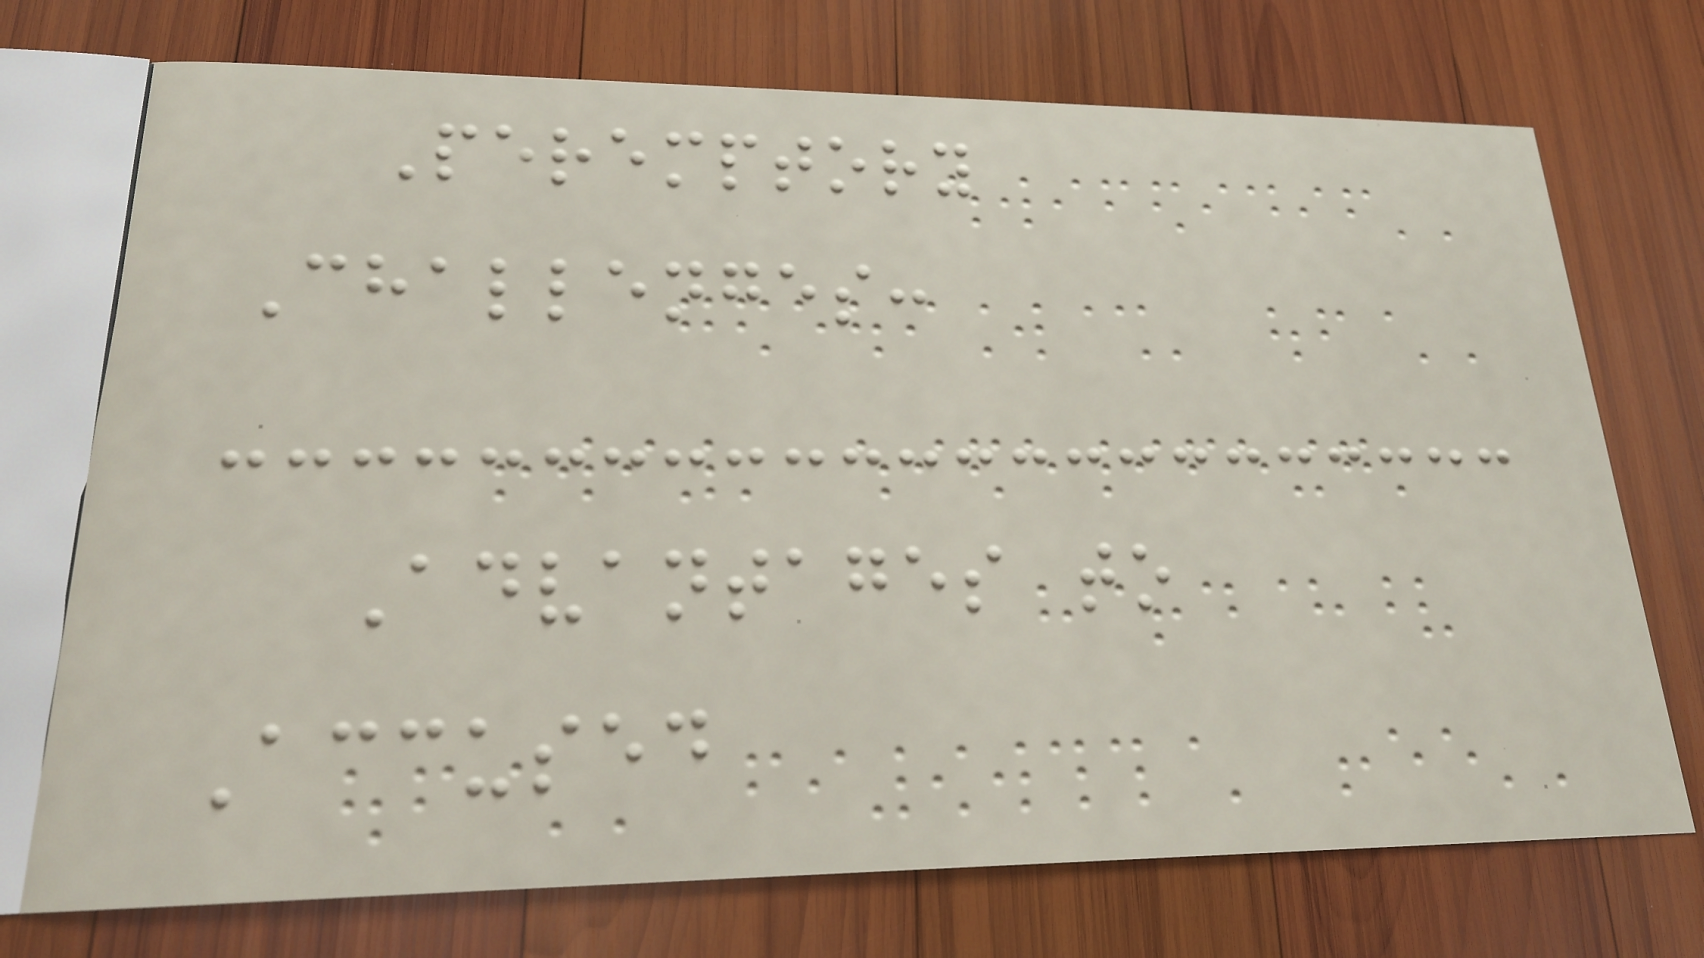Peremptory
Challenges:
Advantages to
Accused
